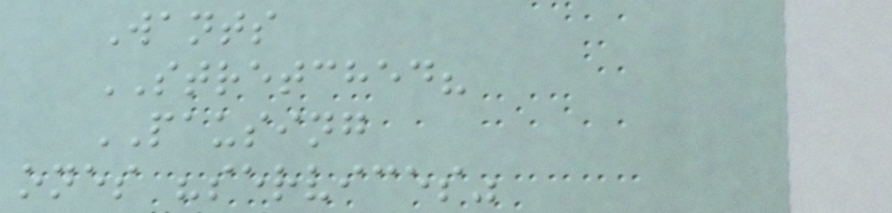Wants
STRETCHED?
PAUSING
ones "services"
